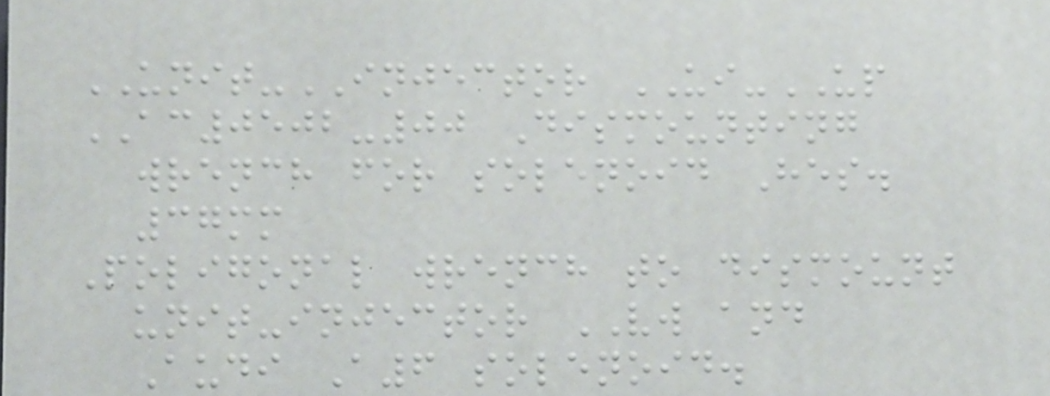UNIT-INJECTOR UI-UP
AC0502-00 Dismounting
wrench for solenoid Hes.
37mm
Poligonal wrench to dismount
unit-injector VW and
Audi A6 solenoid.
